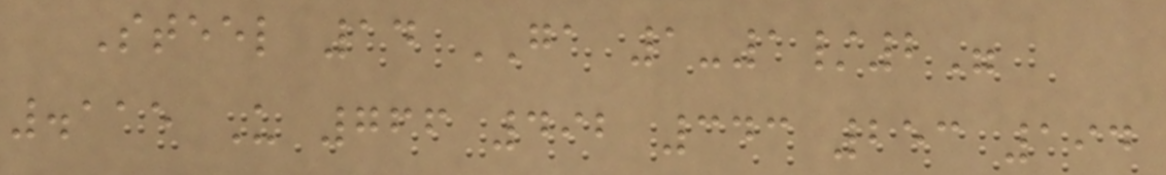Steel 14 GA 1-1/2"
.115 U 766 492 343 253 194
